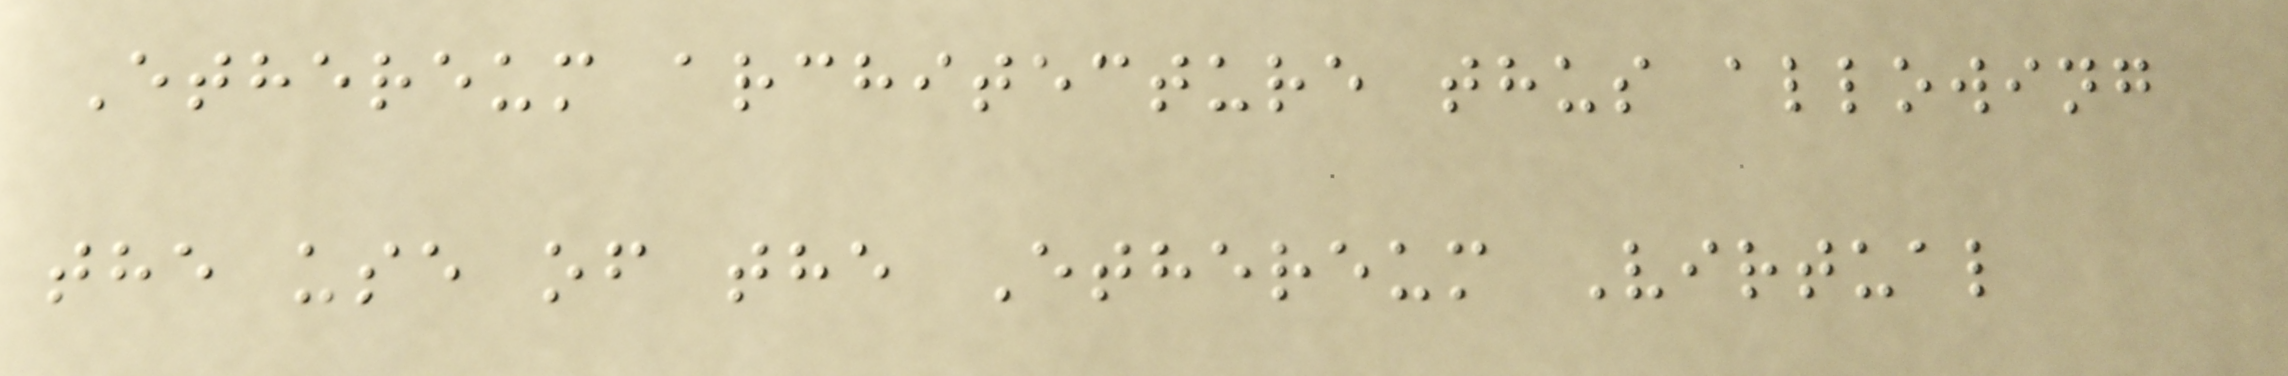Ethereum architecture thus allowing
the use of the Ethereum Virtual
